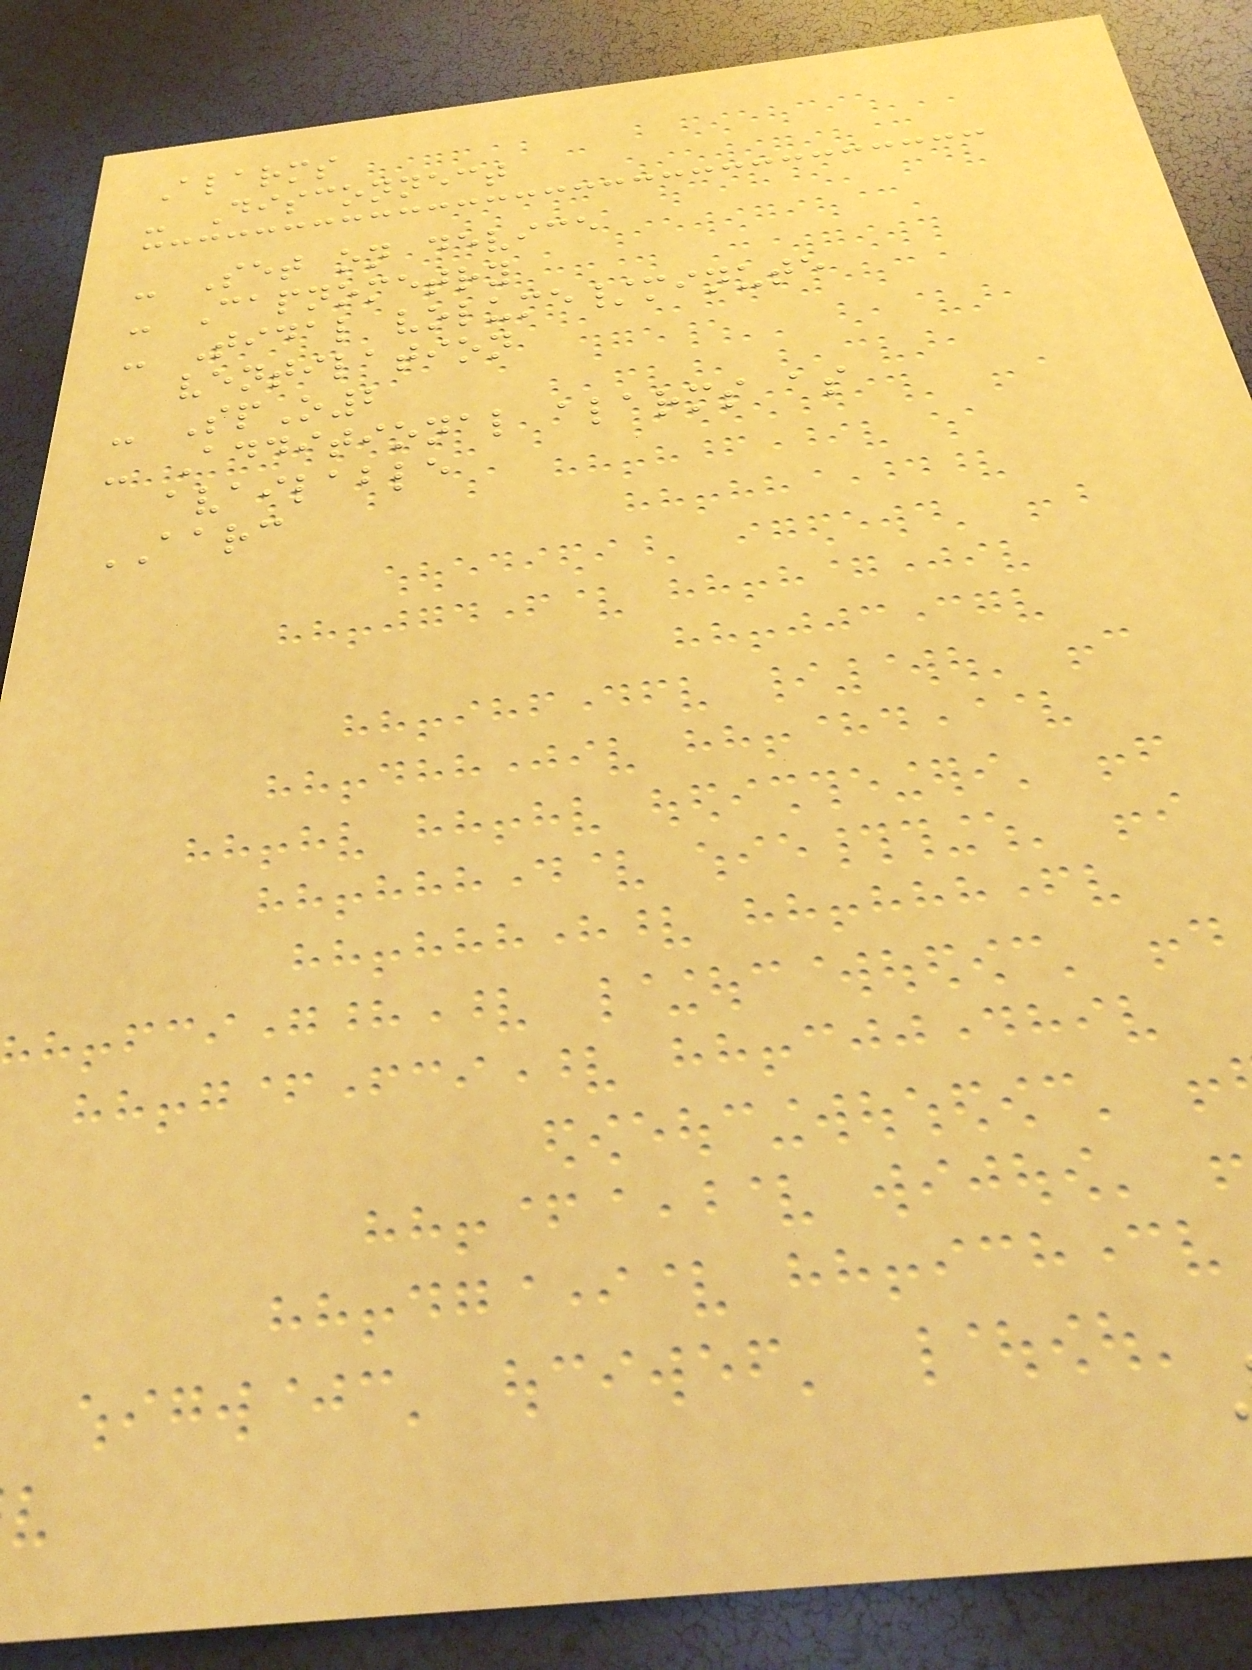Alarms
- Disconnect
- Set on device
- Capnometry
- Tidal volume/minute
ventilation
- SpO2
- Additional alarms as
available
AARC
